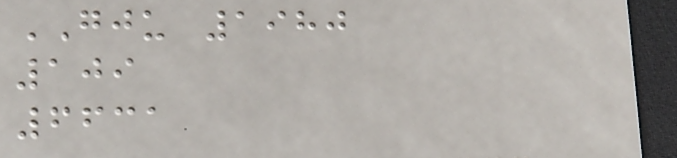GJU 1980
109
6631
